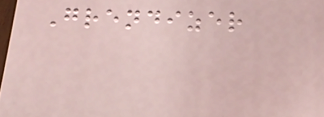Grendizer
